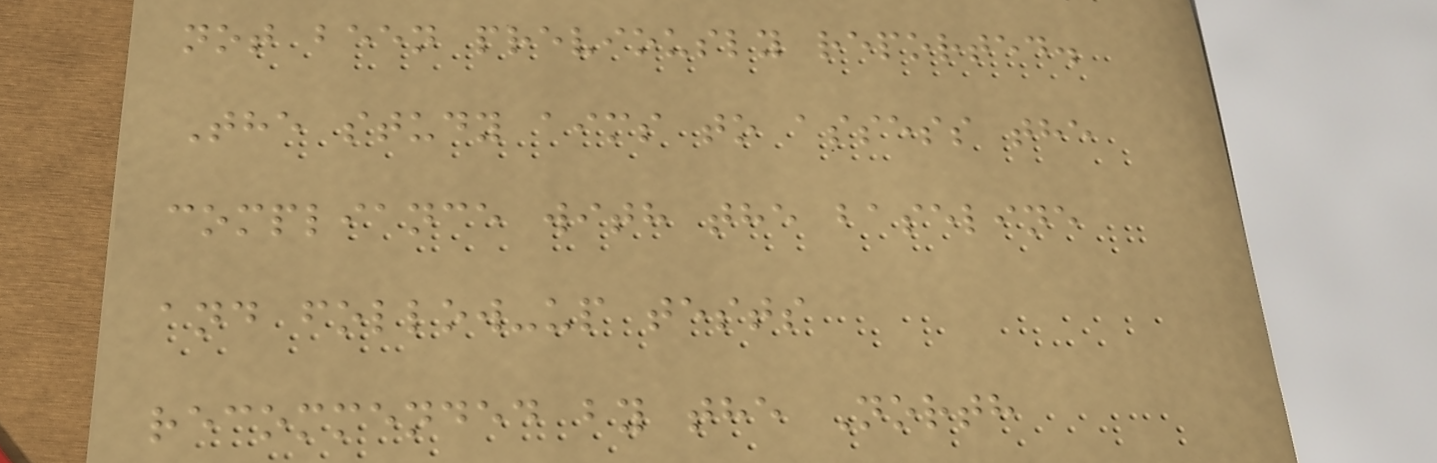not been previously reported.
The study aims to assess the
compliance with the baseline
and follow-up tests
recommended by the North
